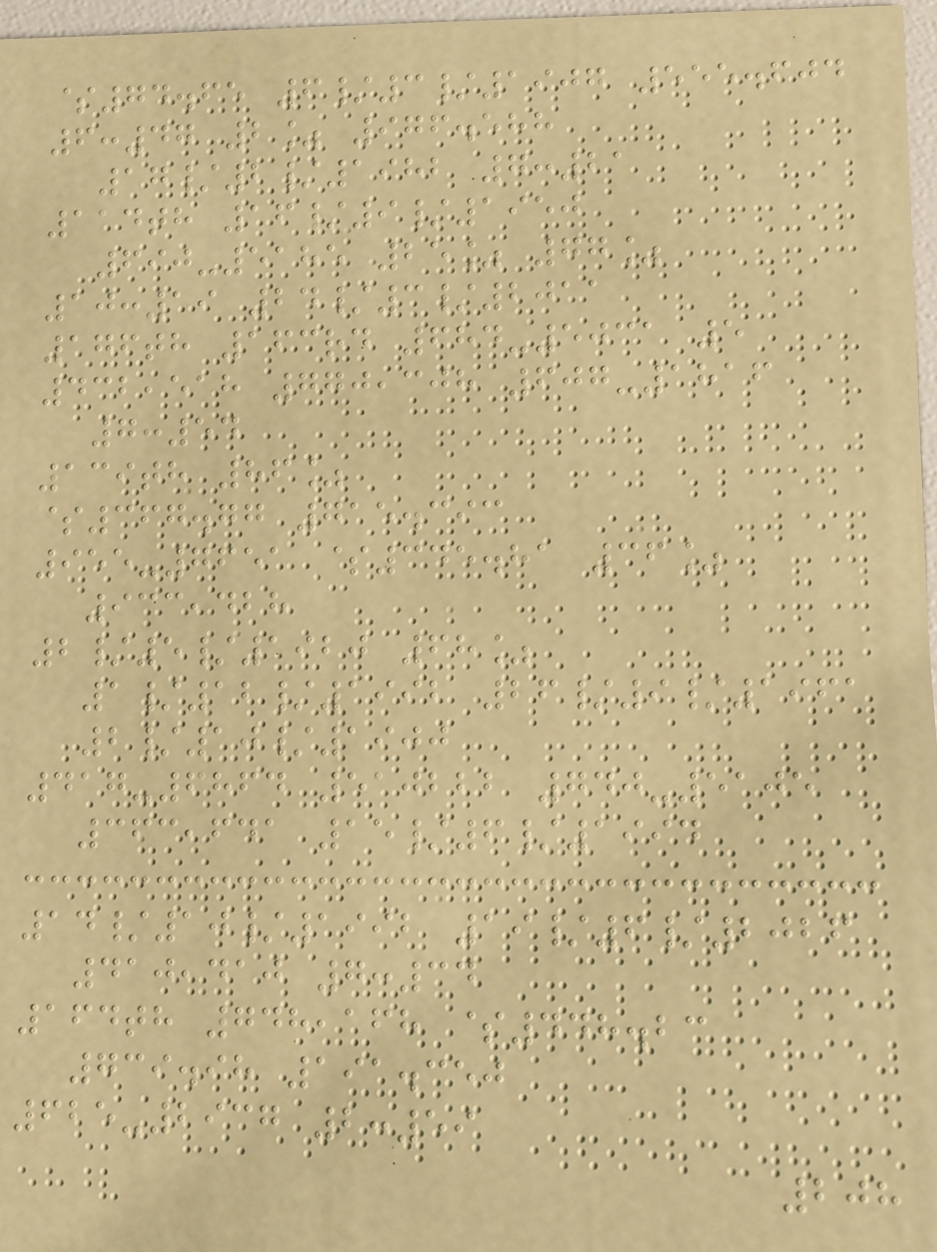$74.65 6/3/1907 555.604
6:47 2% 976.588
17/2/1982 7:21
114th 16/9/1950
690-5185 25% 77%
10:19 24/3/2011
176th 163rd 684-5031 5
432,518 770,308 607-1816
7:54
139th 86%
$367.77 715.393
955-7651 $345.81 36%
933,428
2/5/1920 68%
1/12/1992 26/9/1961
2/10/1900
417-6864 510222 740-5105
363,641 15/6/1994
14/10/1992 19/6/2026
410,410 7:34
164th 748,168 $448.23
739.98 191.350
625-2937 2:59
208
